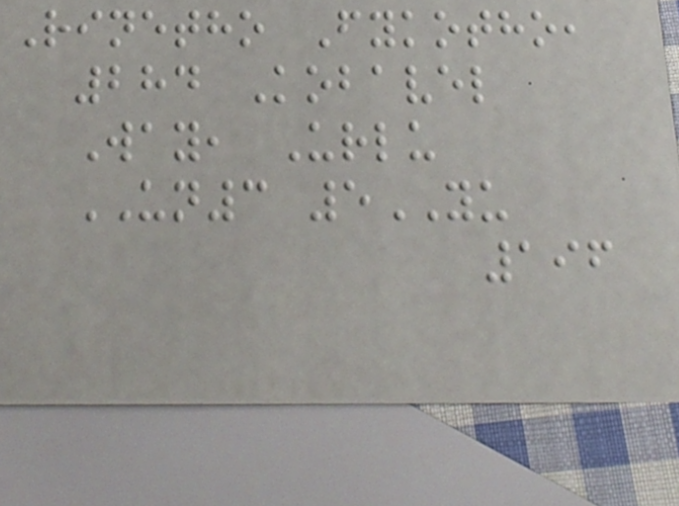Rinetho Fykotho,
284 Kobavel
Way, Urlu
UN3 5YU
196
